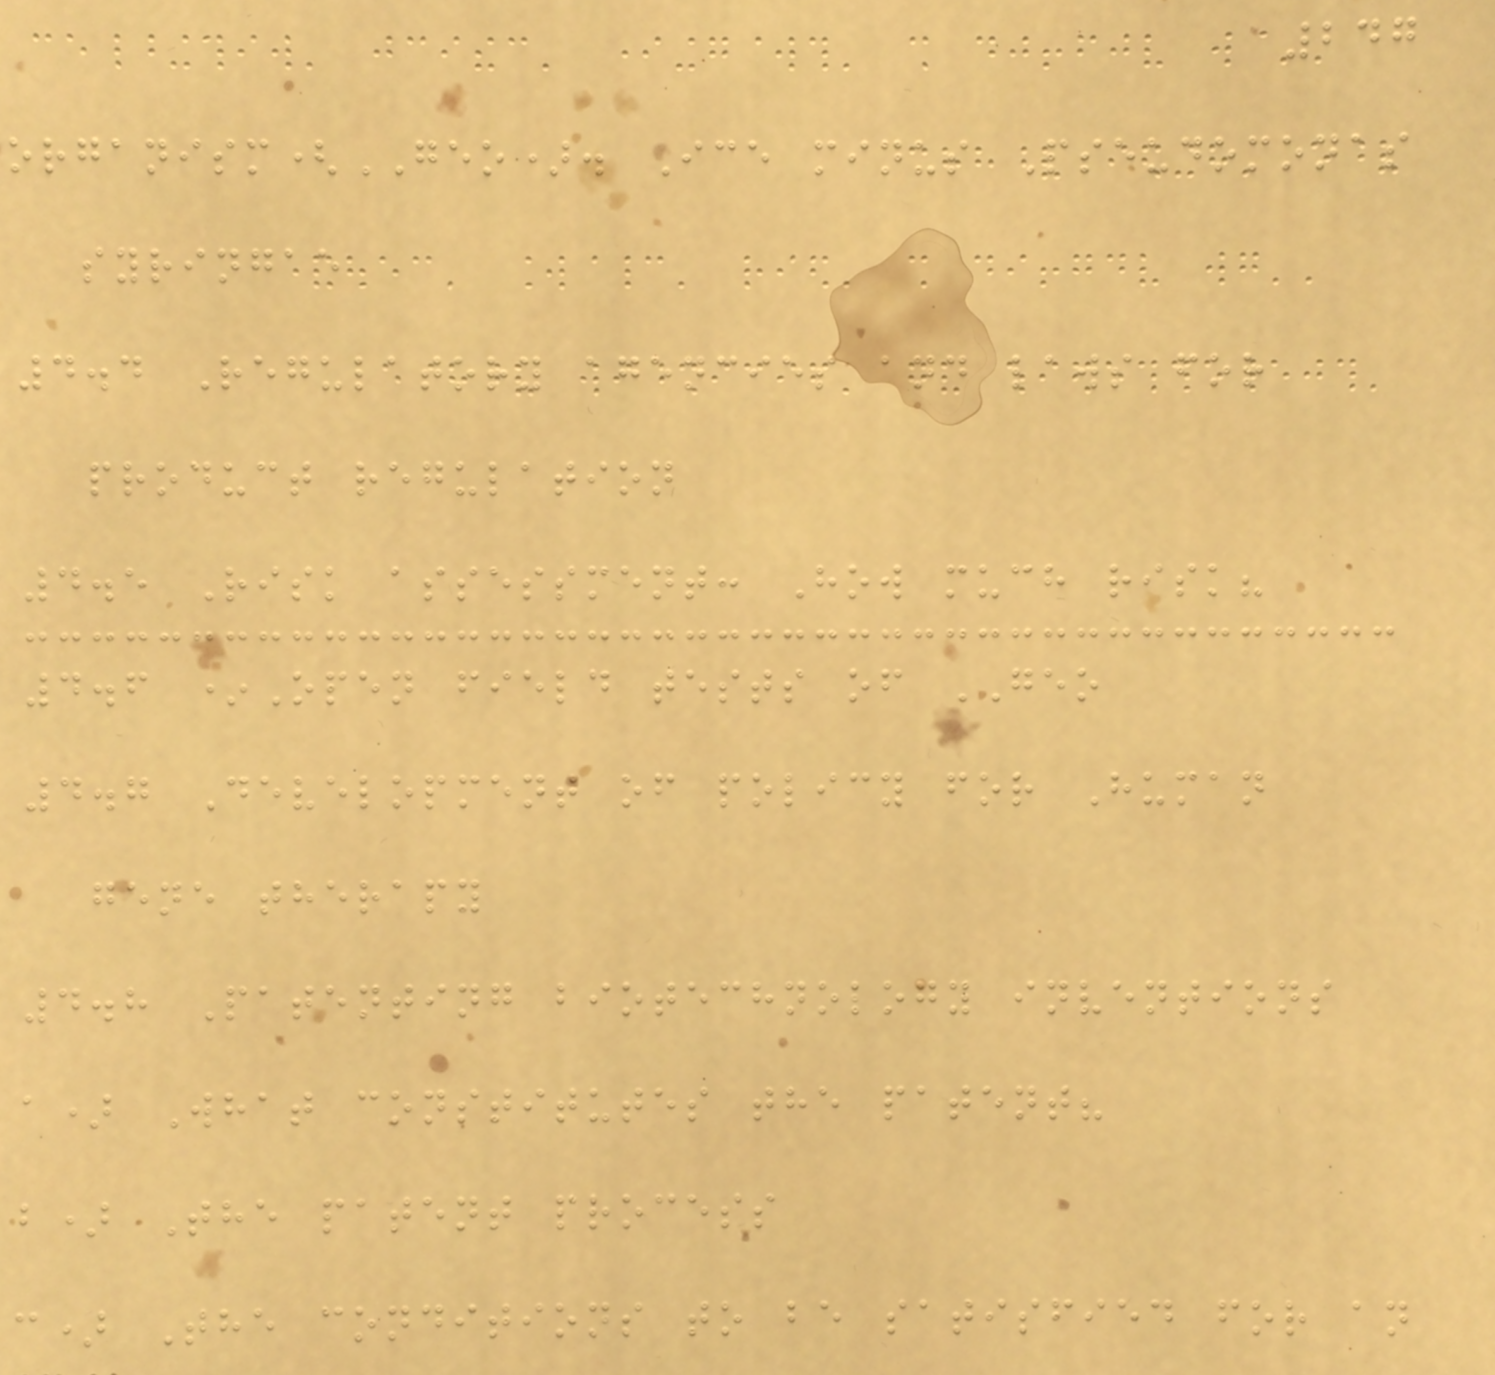247
organism(GEO). Ice minus Pseudomonas
syringae
4.4 Regulatory agencies and laws for
product regulation
4.5 Risk assessment: How much risk?
4.6 *Open field tests of GEO
4.7 Development of policy for Human
gene therapy
4.8 Patenting biotechnology inventions
a) What constitutes the patent?
b) The patent process
c) The conditions to be satisfied for an
